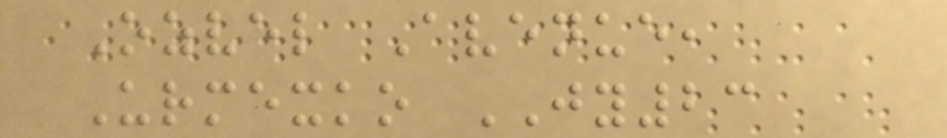Ozvel Avenue,
Urmexko JY23
